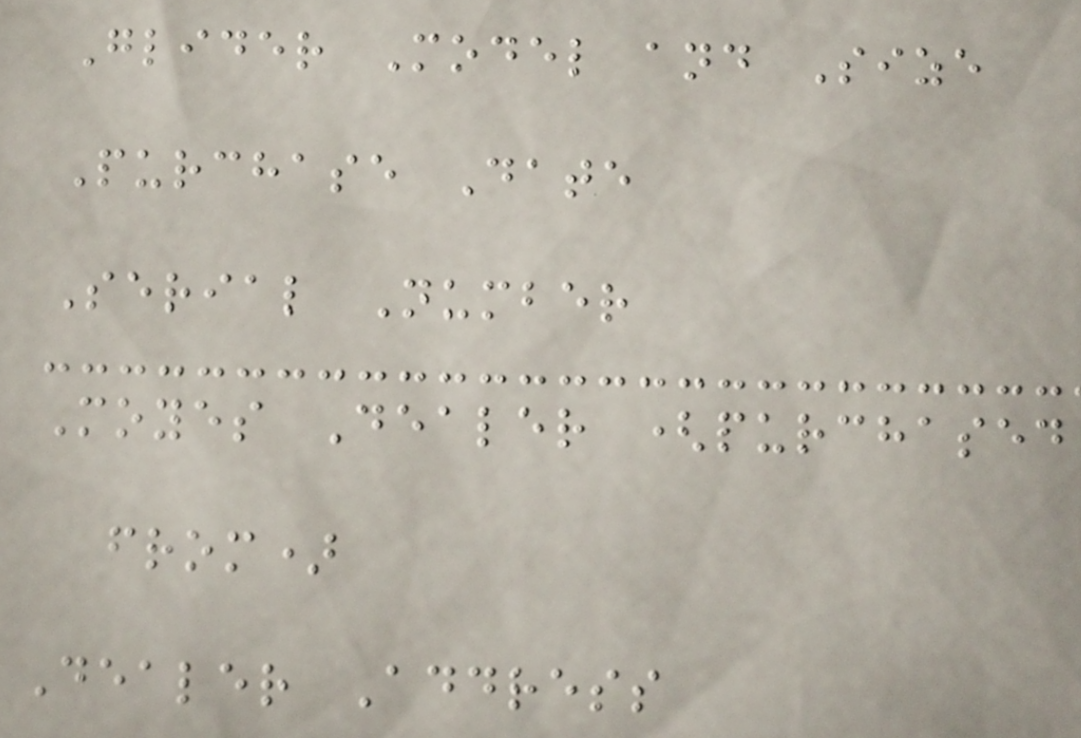Glider Model and Size
Purchase Date
Serial Number
Moyes Dealer (purchased
from)
Dealer Address
